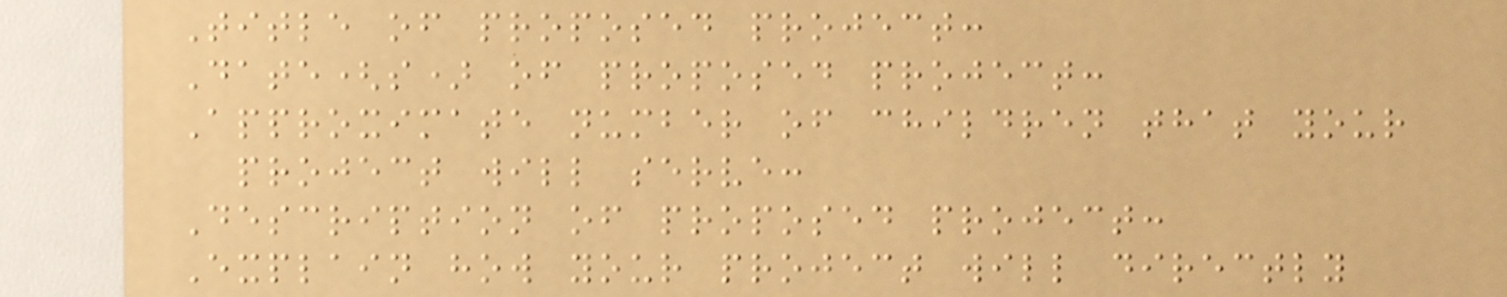Title of proposed project:
Date(s) of proposed project:
Approximate number of children that your
project will serve:
Description of proposed project:
Explain how your project will directly
